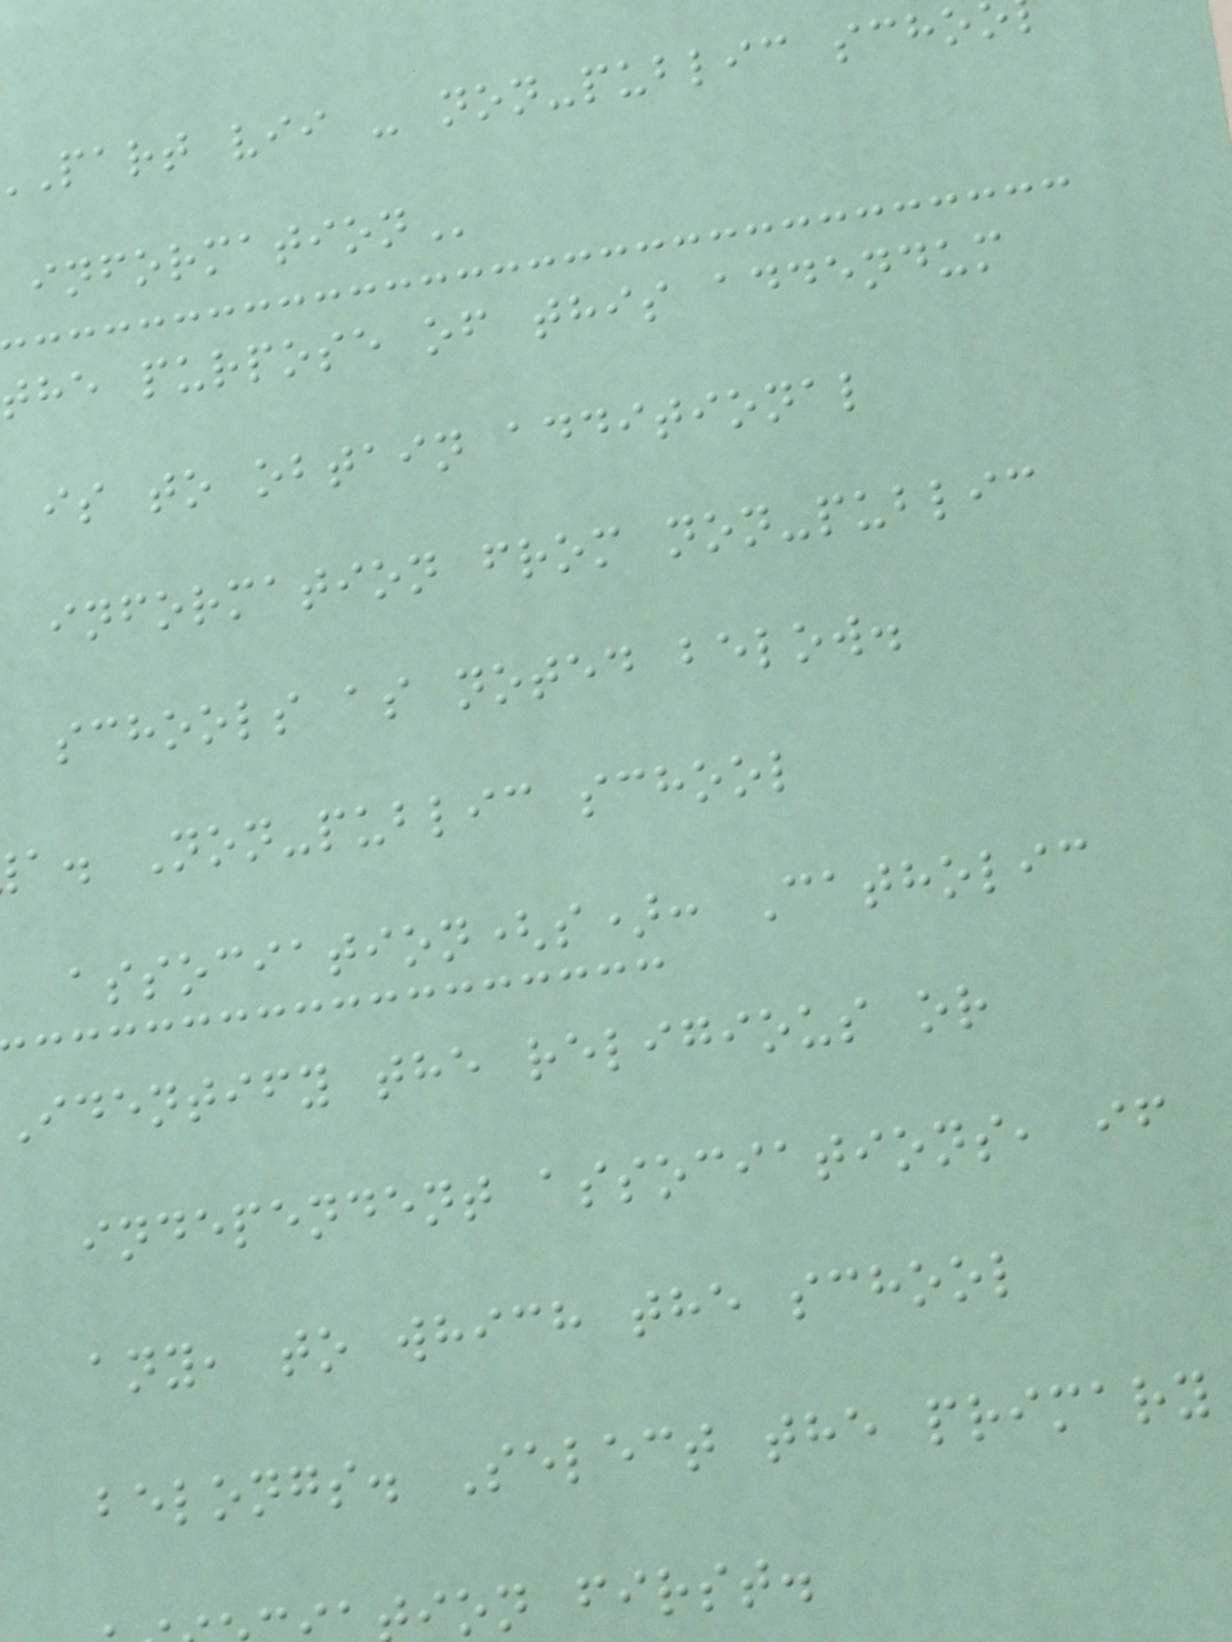part vii - non-public
the purpose of this addendum
is to obtain additional
information from non-public
schools as noted below.
a. Non-public school
association(s): Catholic
Identify the religious or
independent associations, if
any, to which the school
belongs. Select the primary
ion first.
